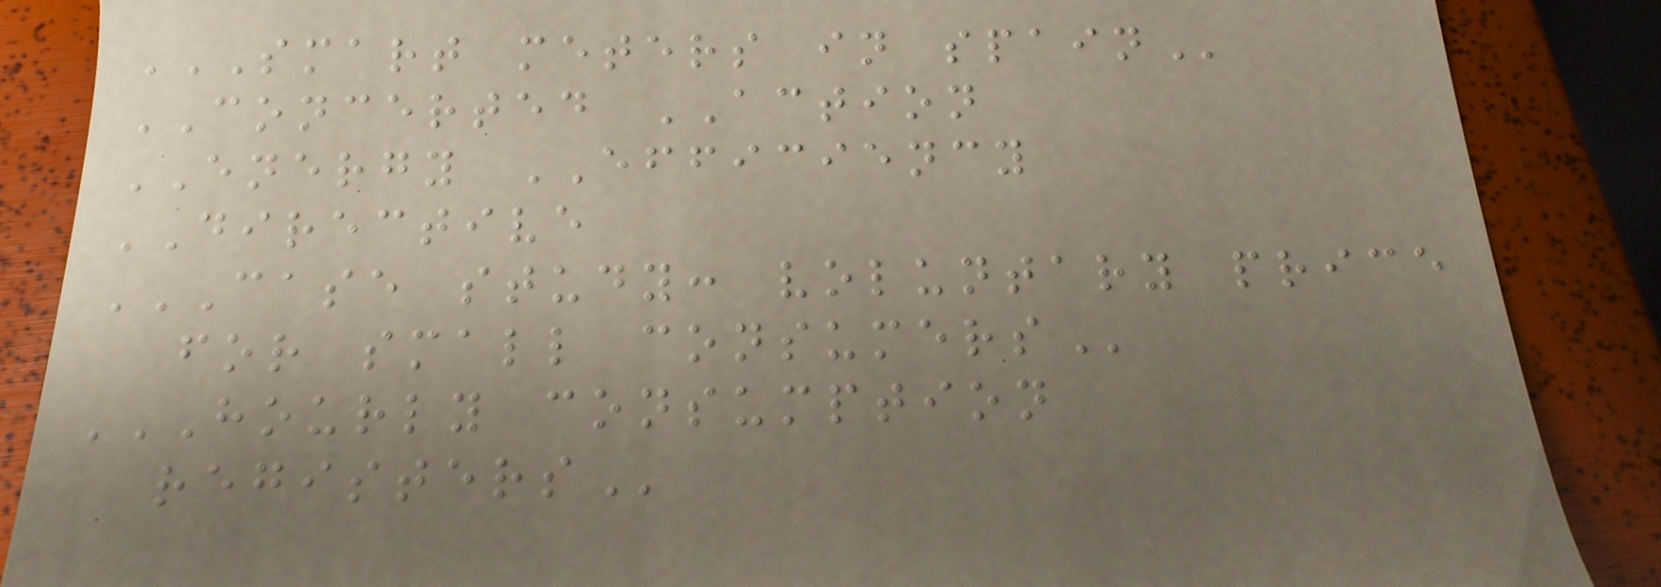SMART METERS IN SPAIN
CONCERTED ACTION
ENERGY EFFICIENCY
DIRECTIVE
CASE STUDY: VOLUNTARY PRICE
FOR SMALL CONSUMERS
HOURLY CONSUMPTION
REGISTERS
